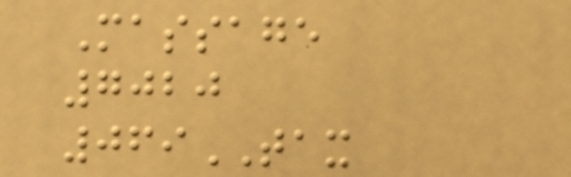Massage
7020
069TAX
